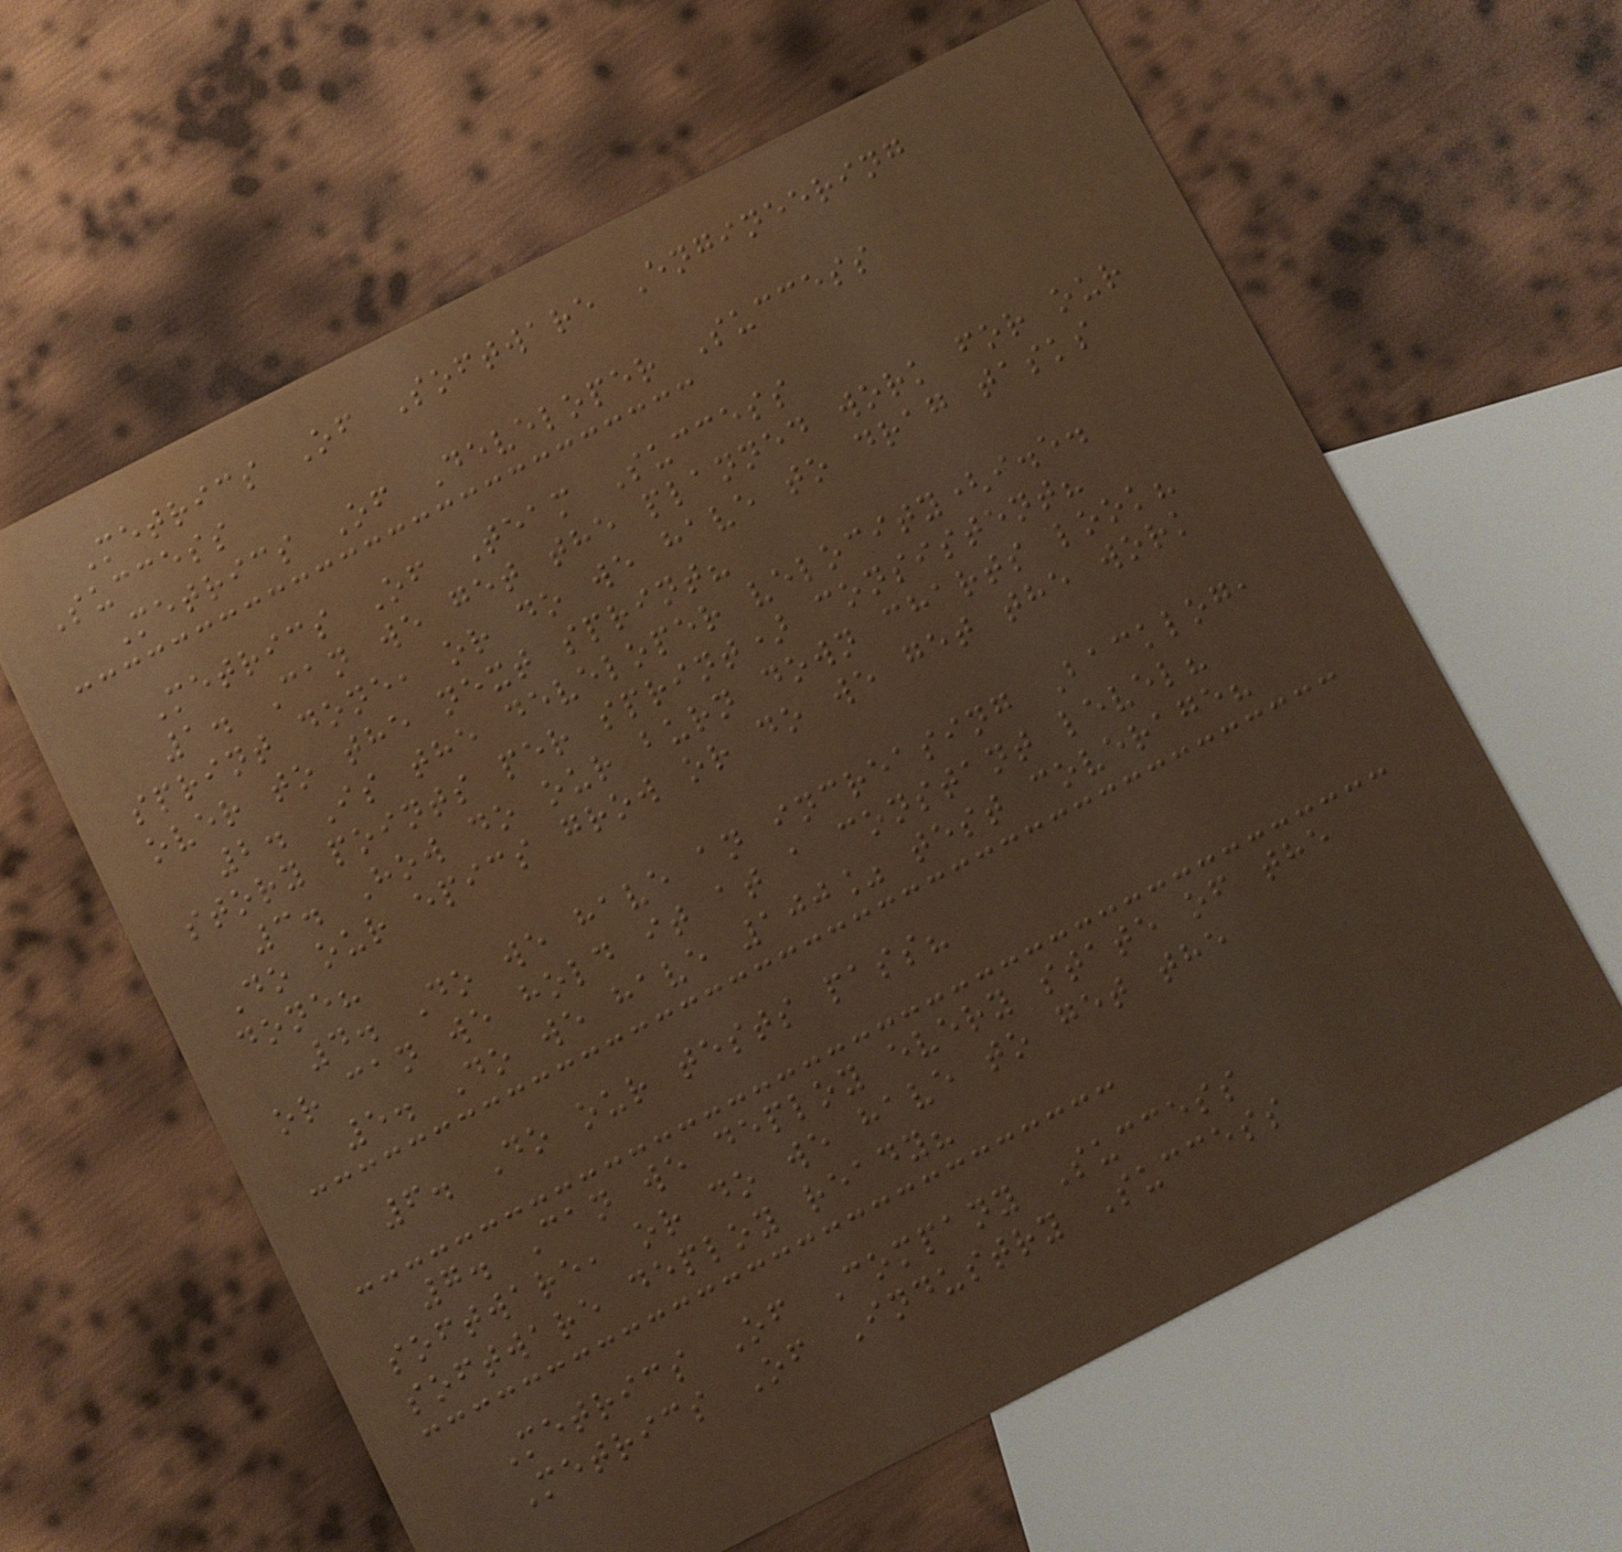Metrics Of Software Engineering
Success
Metrics Of Developer Success
Metrics Of Team Success
1. Can we get the planned work for our
sprint done, or do we have to drag tasks
over to the next sprint?
2. Is the developer velocity(i.e.
story points per sprint) consistent?
3. How do our burn down charts look?
Do our epics grow or do we get the work
done?
4. Do we have an increasing Backlog,
or can we hold it at a constant level?
5. Do we have 100% test coverage?
6. Do our tests pass?
7. Can we deploy every state of the
software, or do we have to get the
software deploy ready?
Metrics Of Company Success
Metrics Of Industry Success
